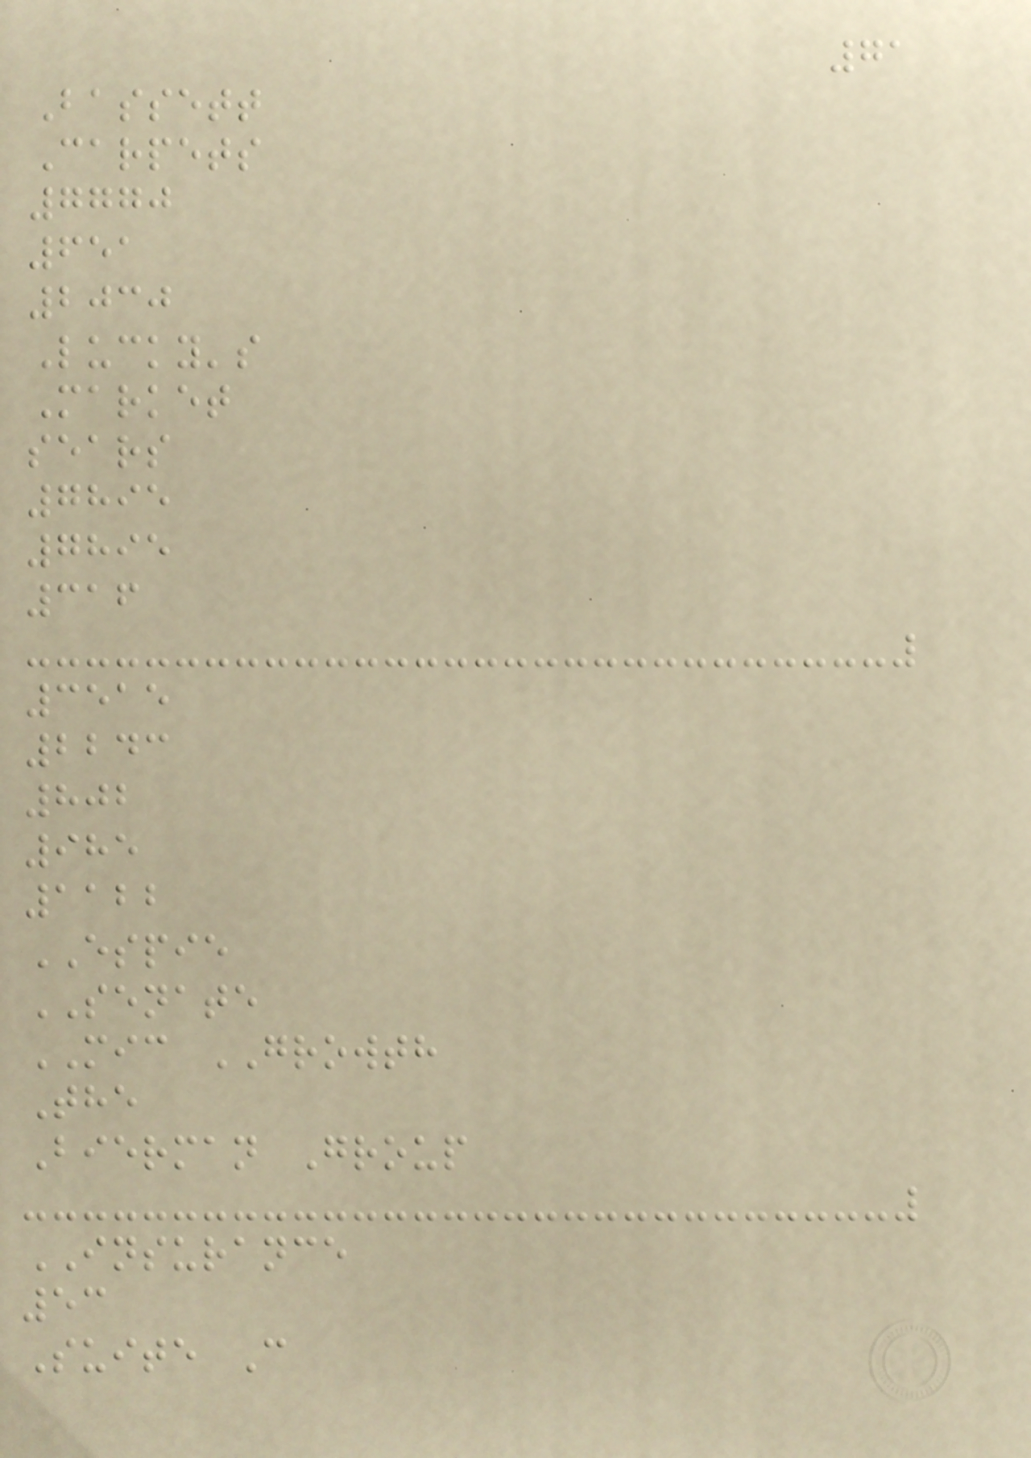71
Bassett
Carpets
7770
651
2030
Lucky's
Market
sears
7895
7895
316
3515
2243
802
985
1122
ESPIE
SENATE
MIC GROWTH
The
Bierman Group
INSURANCE
53
Suite C
